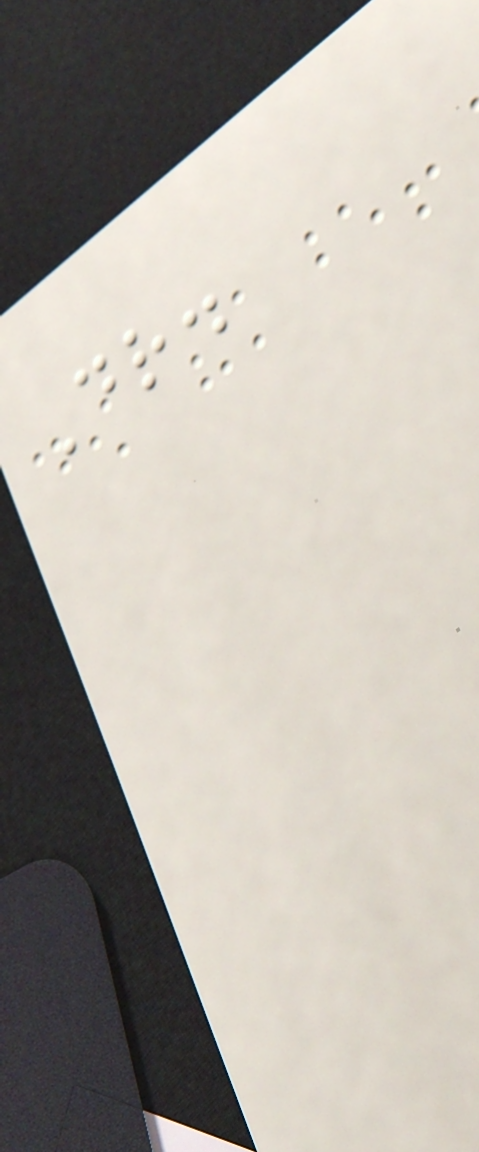Dr.
